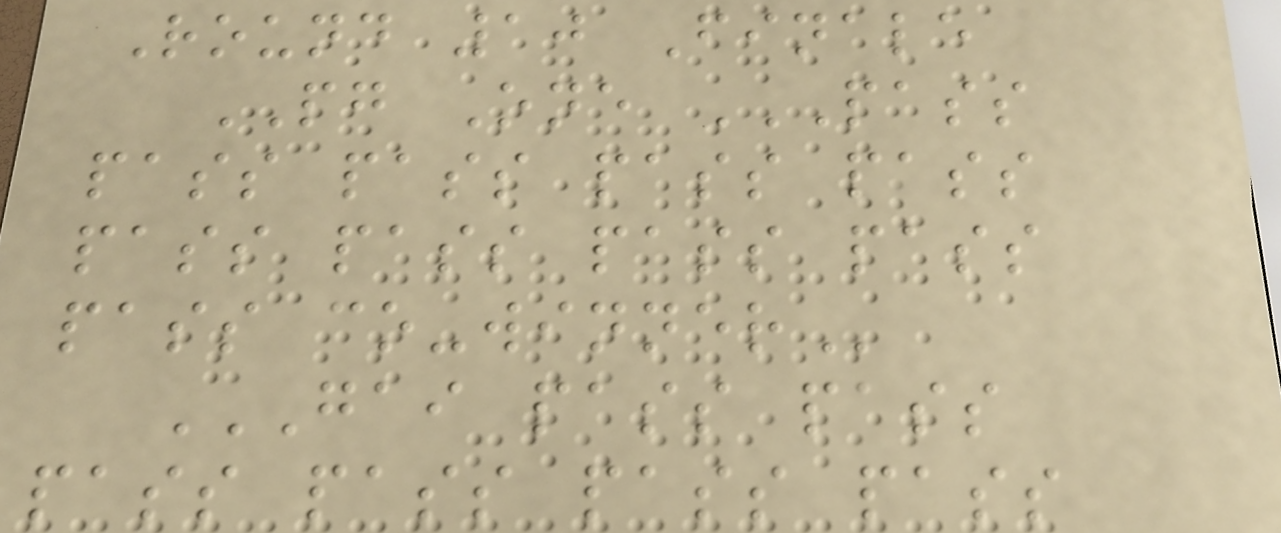Round 10 Finale
PG One PASS
PASS PASS PASS PASS
PASS PASS PASS PASS
PASS CO-WINNER
GAI PASS PASS
PASS PASS PASS PASS
